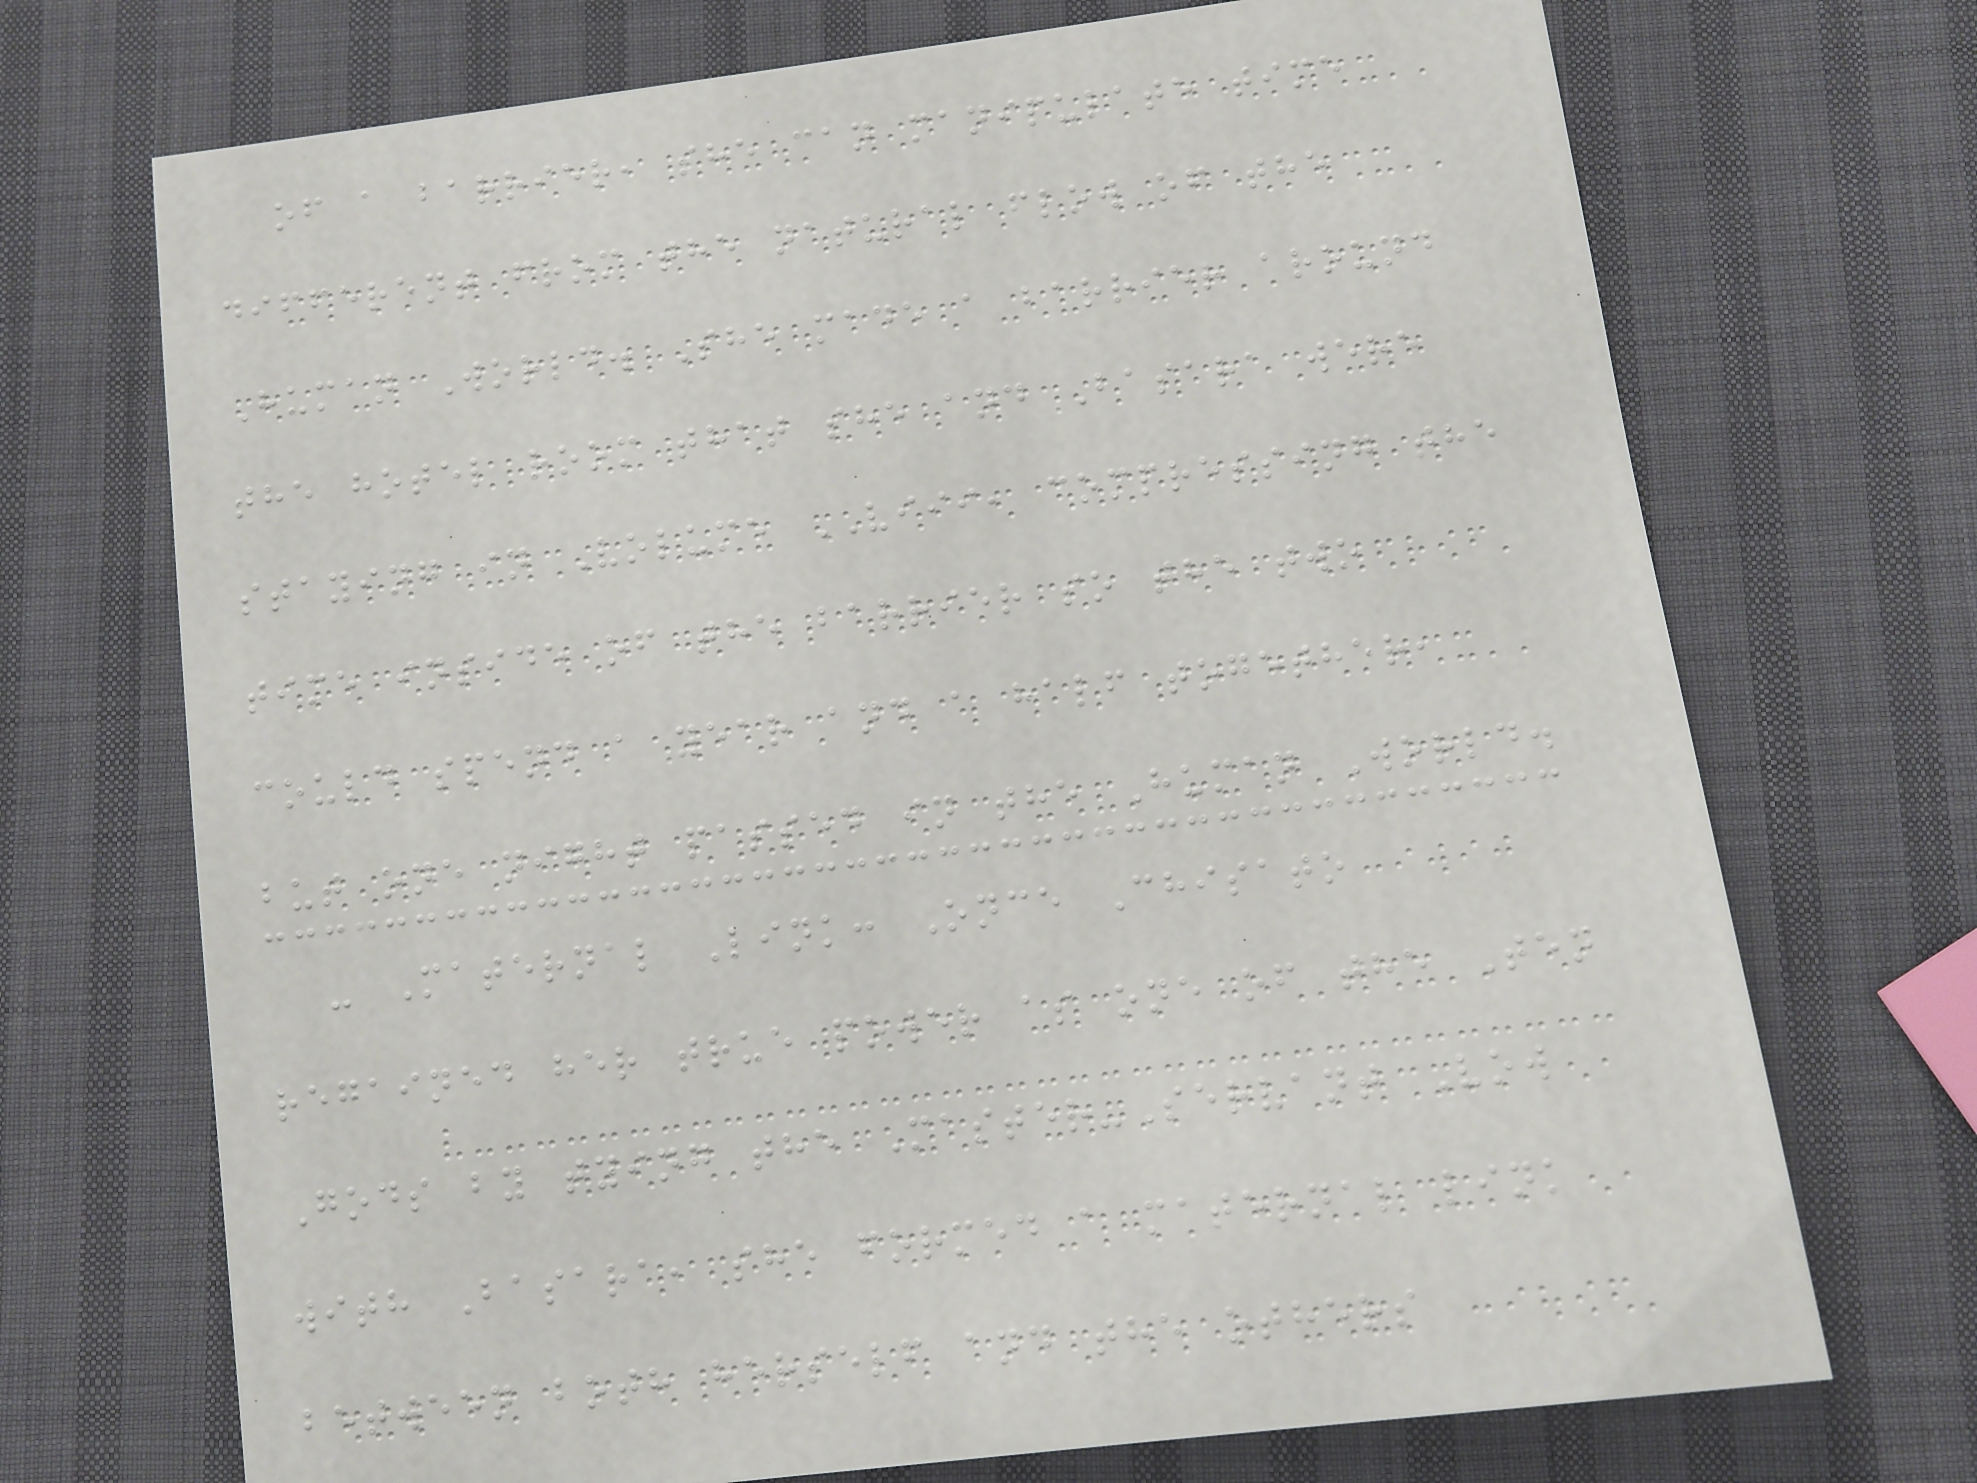of a barrier, she can manipulate time
different from the natural flow of the
Human World. She made a barrier around
the hotel room that she and Basara were
staying in Volume VIII, compressing the
time inside of the barrier so the two
could spend a year and a half together,
but one night passed in the Human World.
- Maternal Link: Once Chisato
regained her true power as one of the Ten
Gods by tying the Master-Servant Vow
with Basara, she formed a maternal link
between both herself and the others
